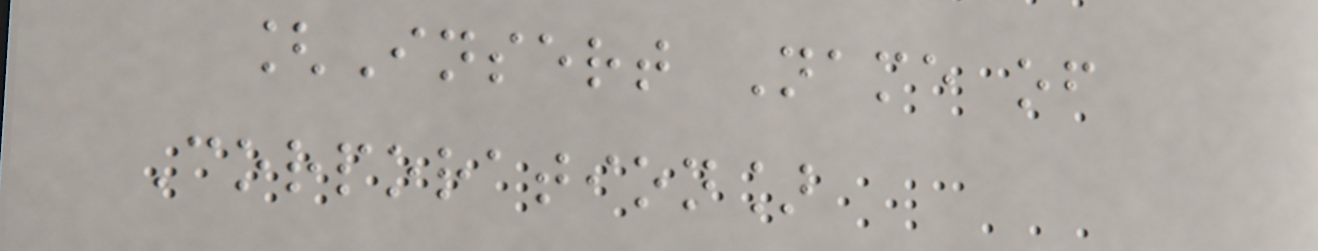[Insert Name of
Corporation]
